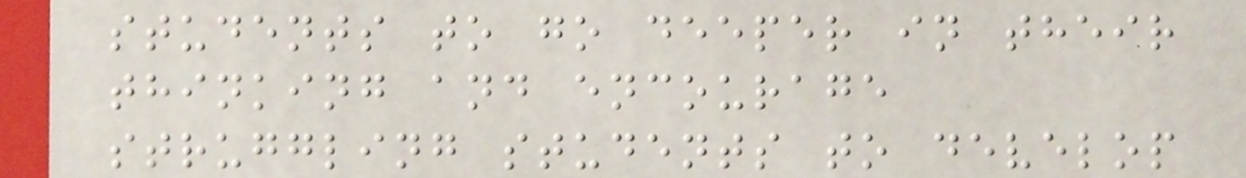students to go deeper in their
thinking and encourage
struggling students to develop
